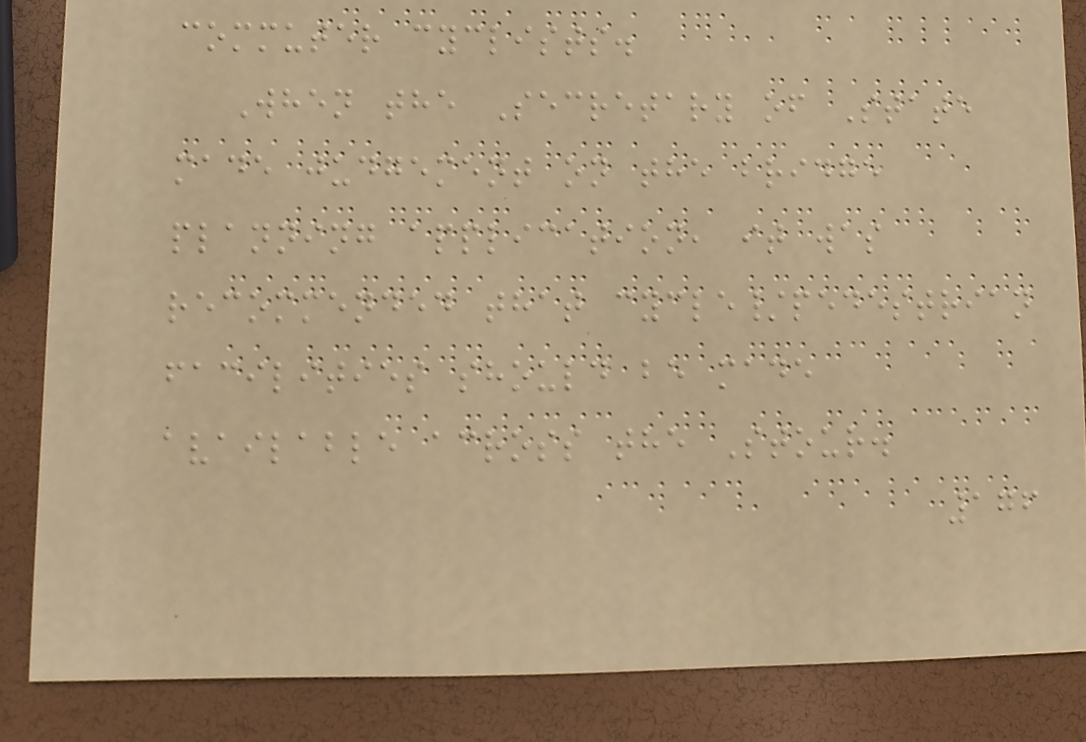commuter cyclists.
When the Secretary of State
made judgement on the bridge
planning application, it was
recommended that cycle/pedestrian
facilities should be made
available across the Stour.
176
